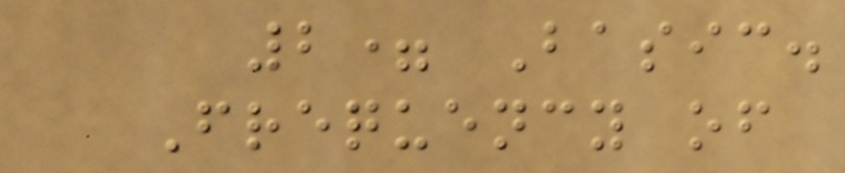2= Basic.
Frequency of
